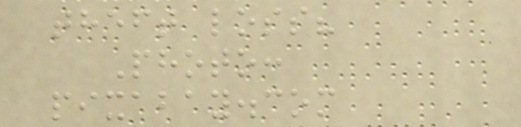theft loss?
Photo:
pixabay.com
